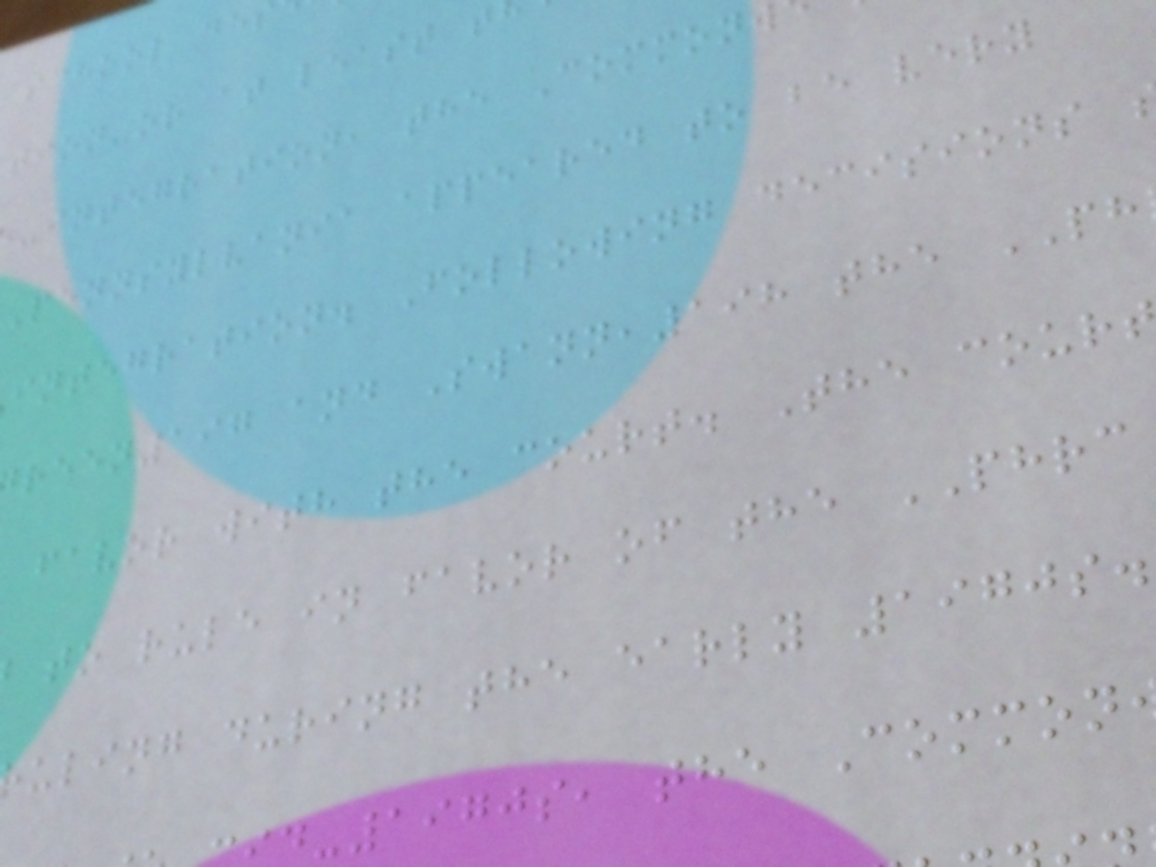school des
tion-or at least t
-integration, the Commonw
Pennsylvania appeared to be very
integration. Following decisions
reen197 and Swann,198 the PH
favor with the court. The court
to rule in favor of the PHRC
uling during the early 1970s.
d-1970s, the Common
